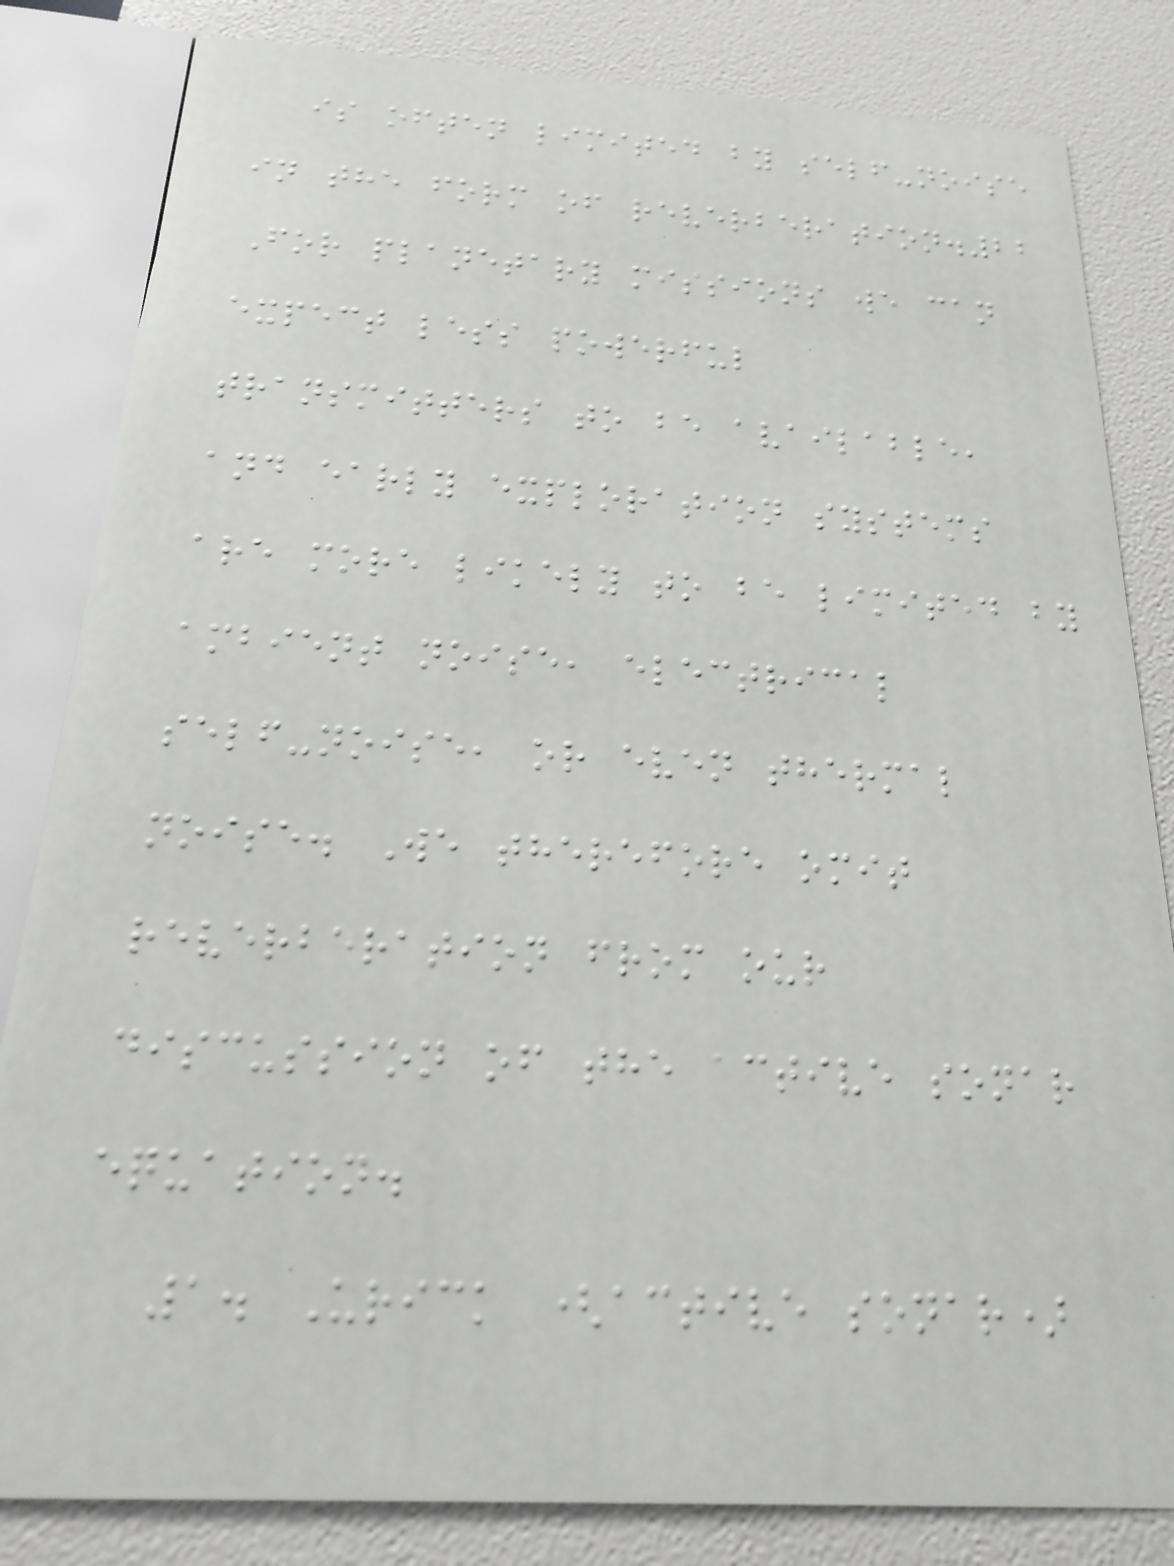is often limited by self-noise
in the form of reverberation.22
For planetary missions we can
expect less powerful
transmitters to be available,
and early exploration systems
are more likely to be limited by
ambient noise, electrical
self-noise, or even thermal
noise. We therefore omit
reverberation from our
discussion of the active sonar
equation.
1. Urick (active sonar)
